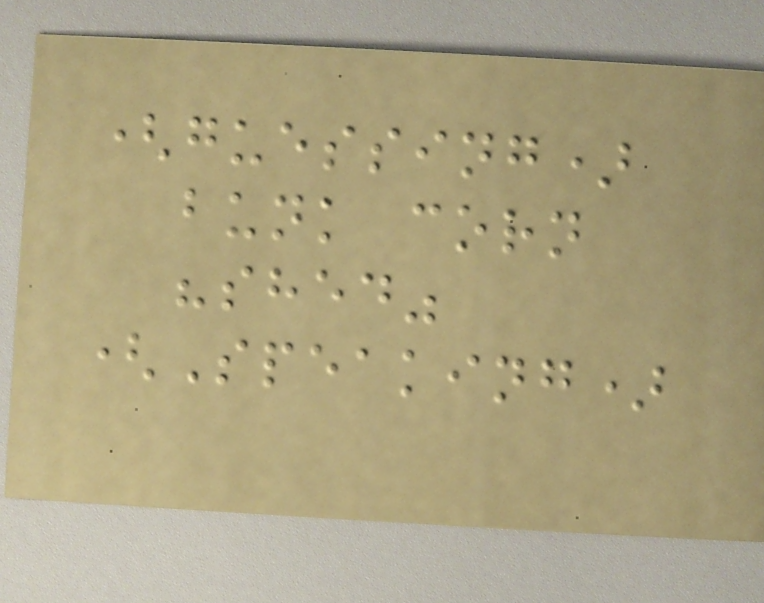(guessing)
bunk corn
"shed"
(Speaking)
